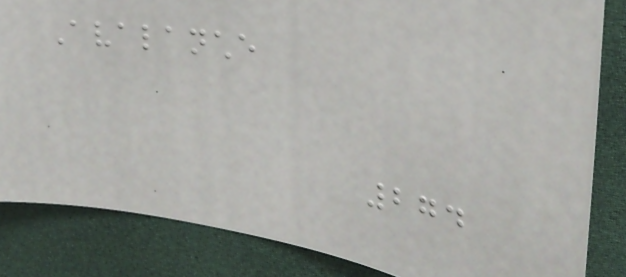Avalanche
274
